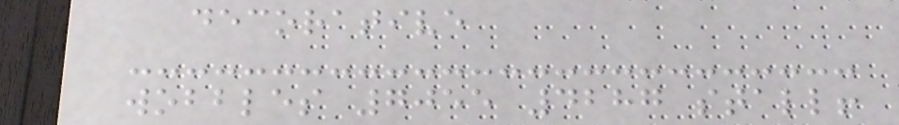decorative
wobbles 7055 4287 stall!
